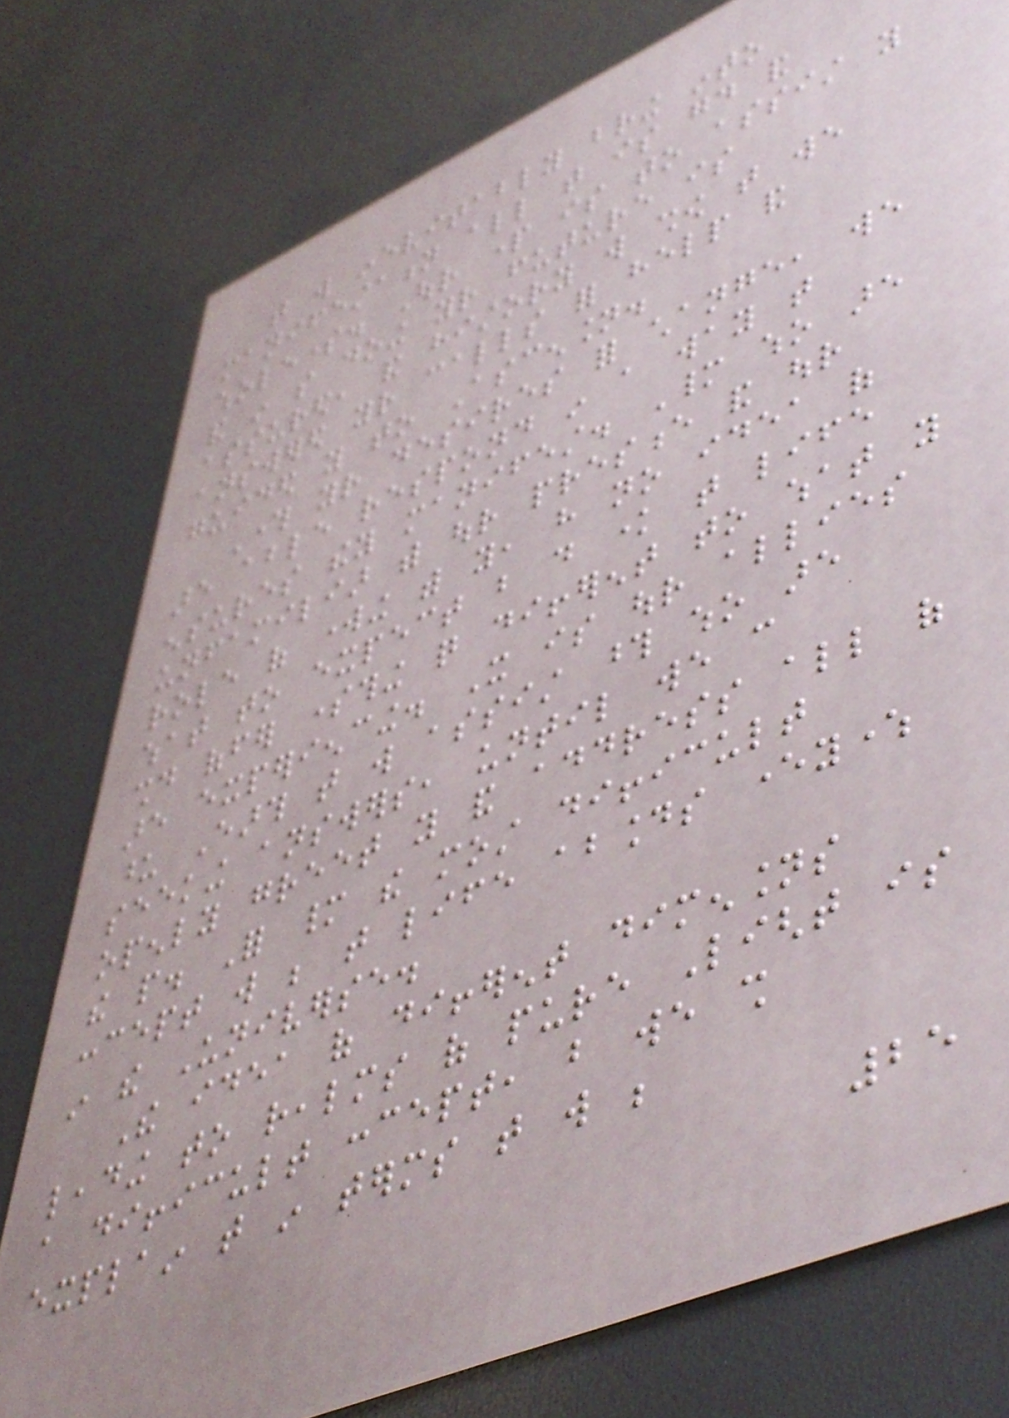that will inevitably bring into
manifestation all that is good and
wholesome. Our part is to assist you
and in so doing your future is
assured, and history will show that we
answered your calls for help and
guided you to Ascension.
Through your desires for change, we
are able respond in a way that
ensures they manifest. Many who are
unfamiliar with our presence and our
role of working with you, have no idea of
what to expect but do know that life
should offer something quite different to what you
are experiencing. It is our allies
upon Earth that will assist those who are
seeking answers, until we can
openly greet you and address all of
the people. For many the most difficult
concept will be that life abounds everywhere
in the Universe.
The idea of different dimensions
leading to realms of pure Light is
a difficult concept, but we shall
explain that in terms that will be
25
